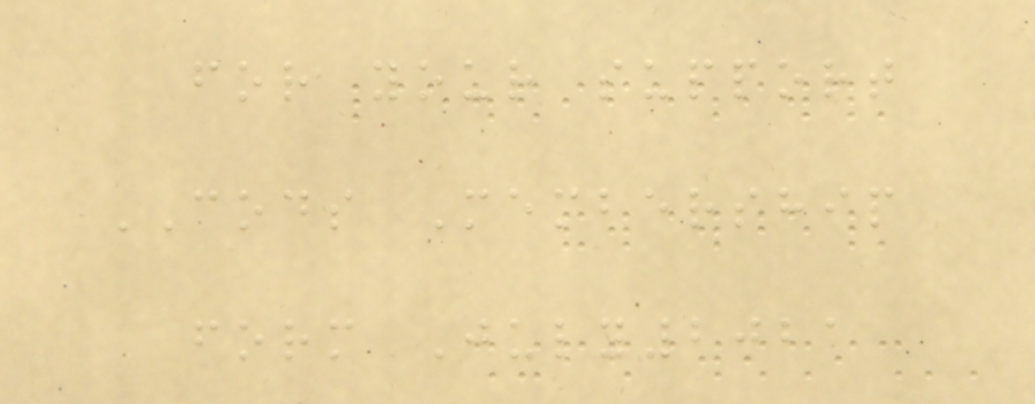for your support
CODS Membership
form July2021
